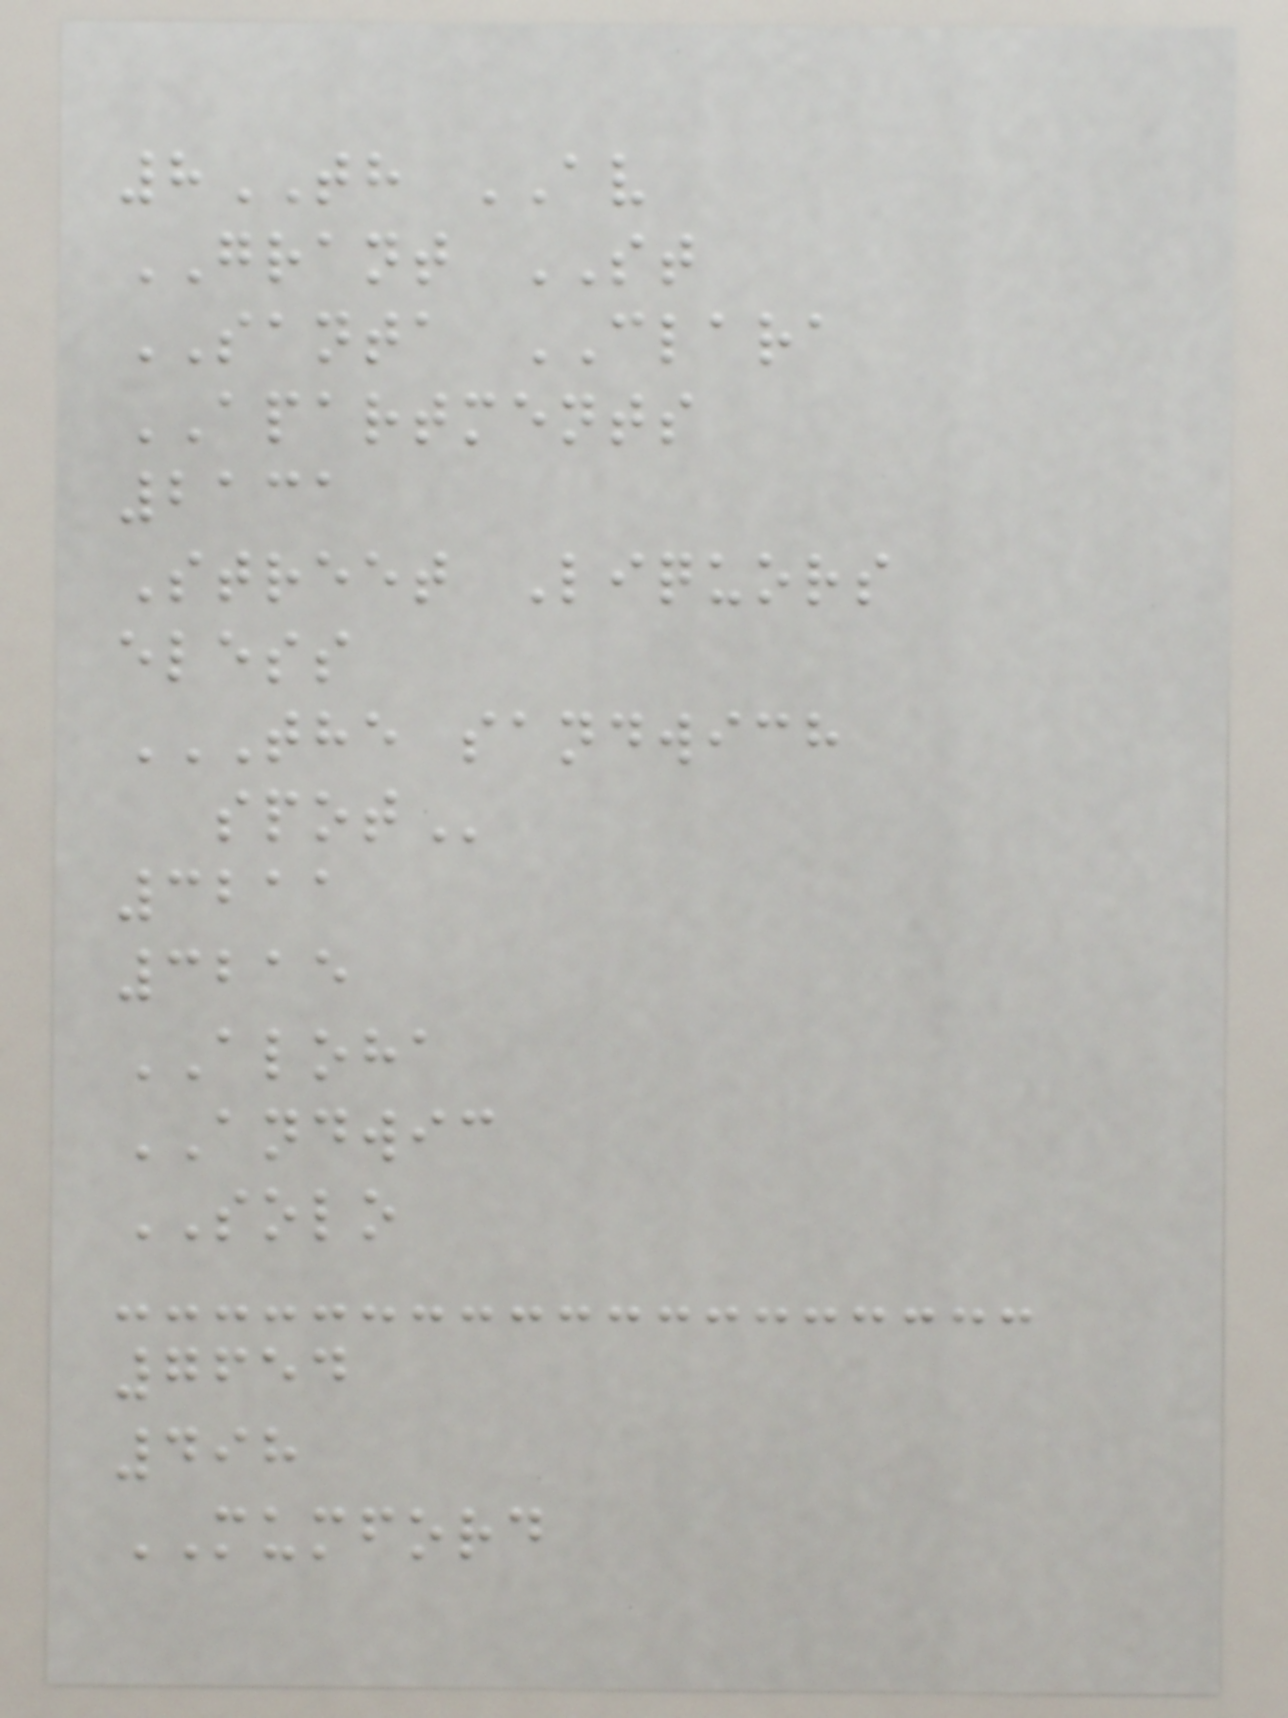8TH AV
GRANT ST
SANTA CLARA
APARTMENTS
2131
Street Liquors
eless
THE SANDWICH
SPOT
3211
3215
ALOHA
ANDWIC
SOLO
7654
498
MUMFORD
